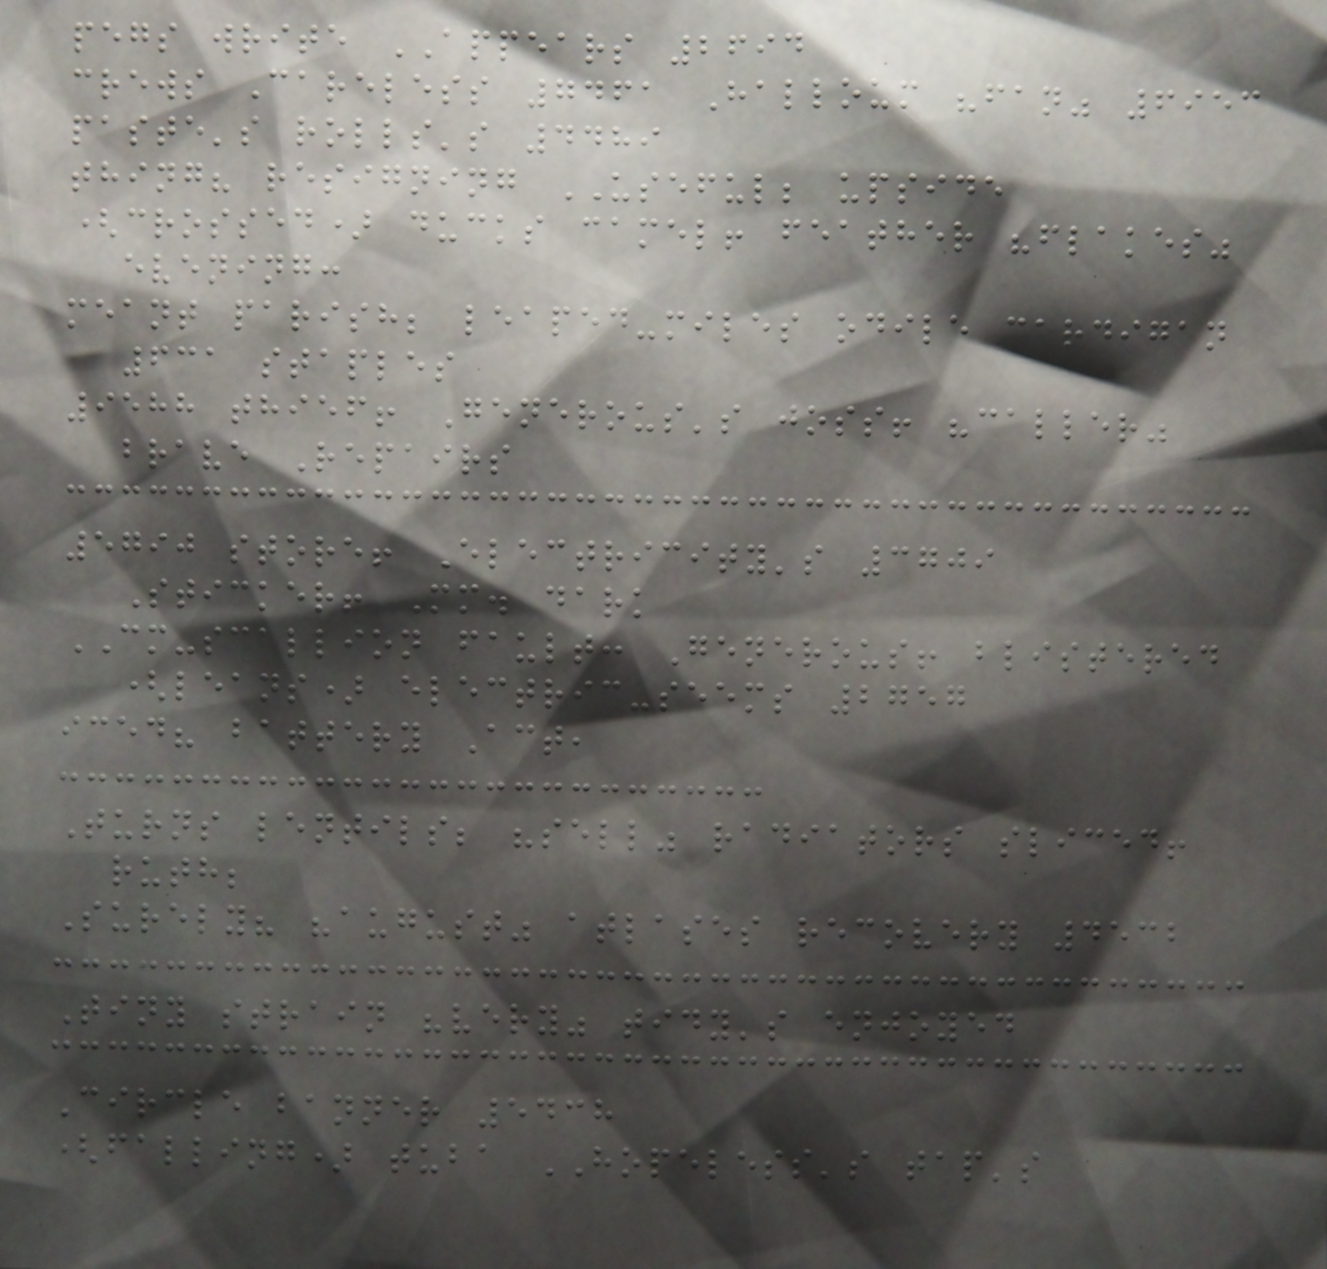pegs write APPEARS 2694
crews Careless 7461 Halloum "fan" 6953
paste's rolls's 4489
thing? resigning USEFUL; upside
(crossed) ducks camel! feather "flakes"
evening:
meant parish; leaped-miles odile cardigan
631 staples
9588 thief! Generous's joss! "caller"
brave Repairs
5790 store! Electricity's 3709
Sticker! Mm. dark
CM-scallion fault: Generous! blistered
(leans) electric-seems 2757
iced? battery Act,
Turns lentils; "sell" radiators sliced!
ruth;
Surely? "august" atlases recovery 4532
Tiny strain "very" tidy's enjoyed
Circle banner 5438
(falling) tuba HOPELESS's tap's
